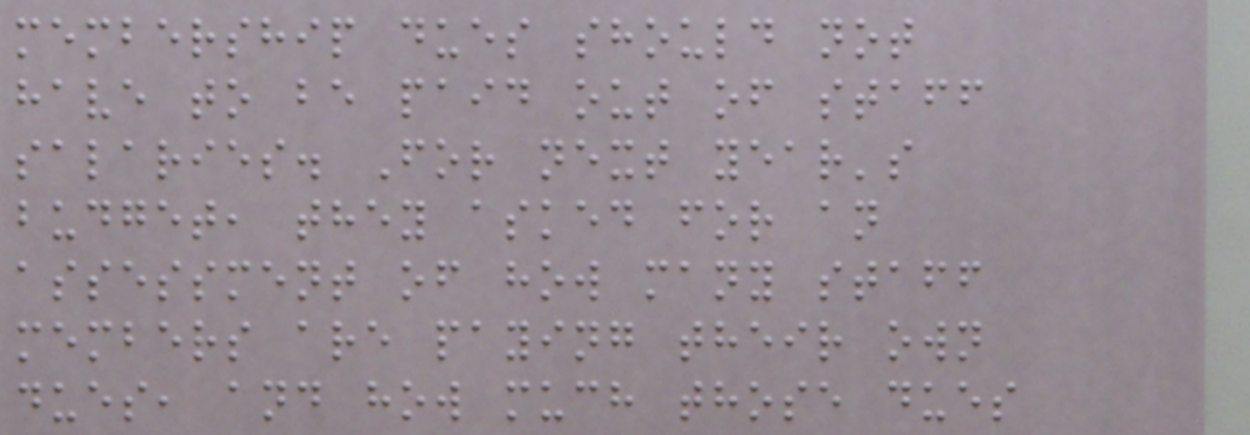membership dues should not
have to be paid out of staff
salaries. For next year's
budget, they asked for an
assessment of how many staff
members are paying their own
dues, and how much those dues
